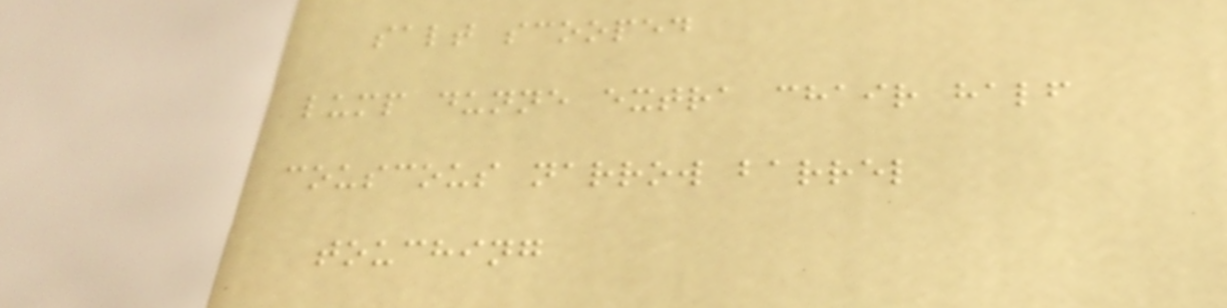salt scooped
lump dunne extra chair half
couscous narrow barrel
touching
